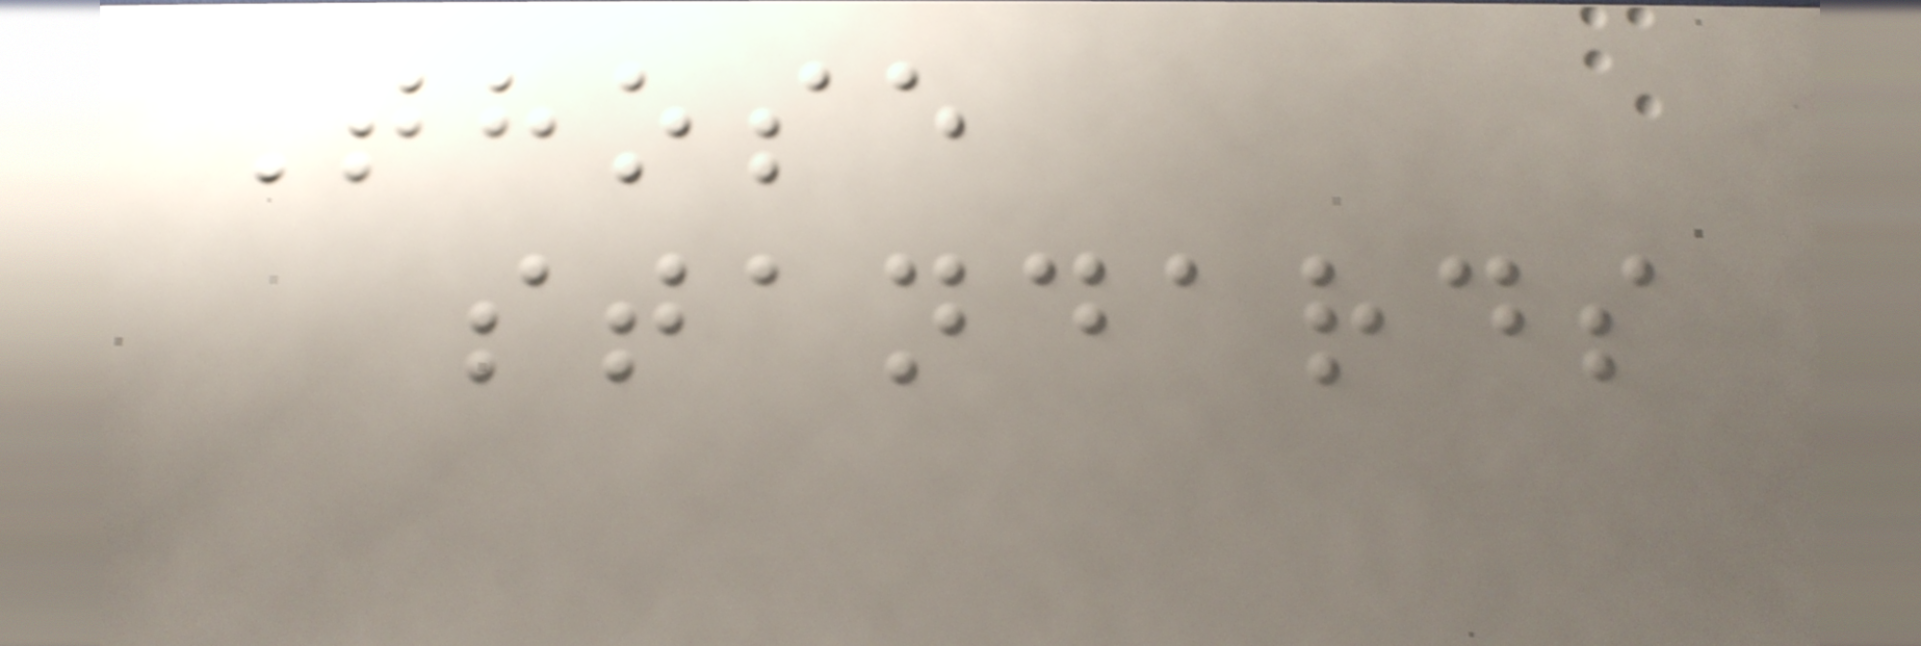Those
standards
